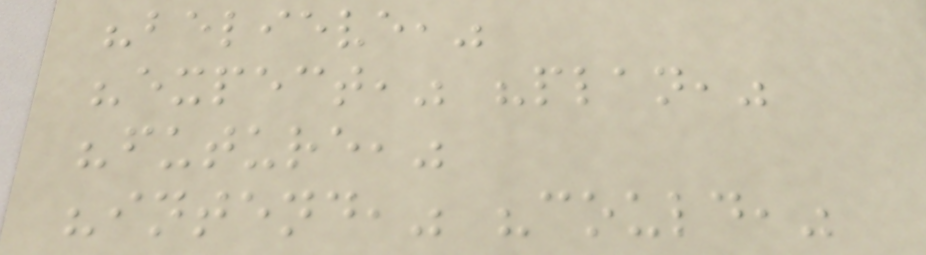"believe,"
"expect," "plan,"
"future,"
"intend," "could,"
